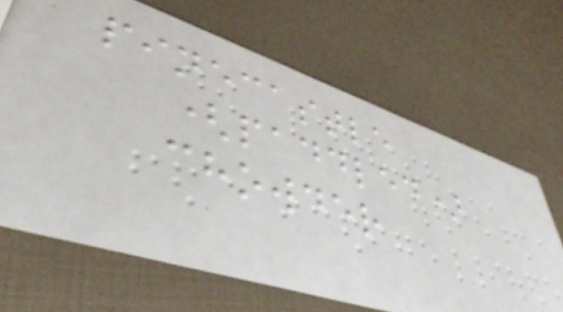pinecastle
(paddled)
chowder
